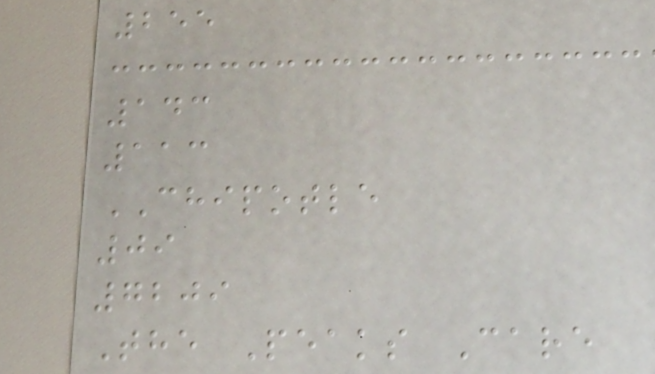255
143
113
CHIPOTLE
09
7209
The Peaks Care
